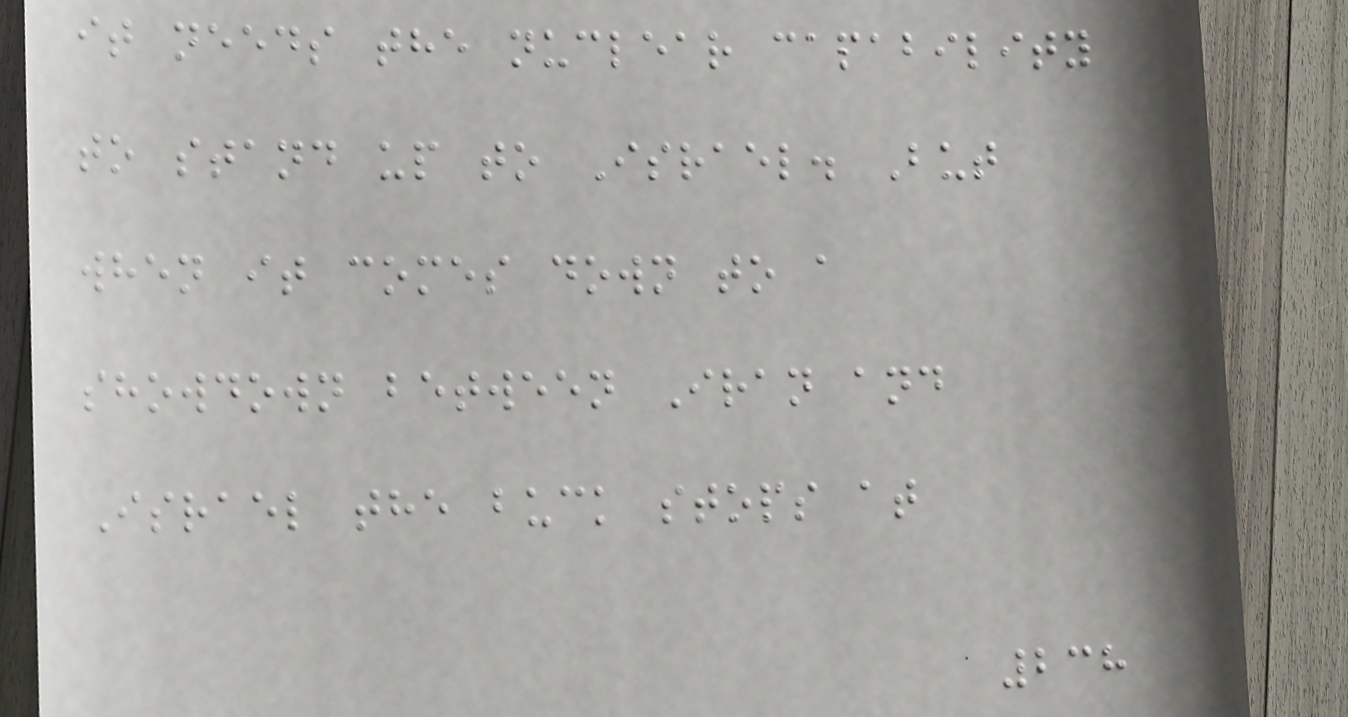it needs the nuclear capability
to stand up to Israel. But
when it comes down to a
showdown between Iran and
Israel the buck stops at
238
